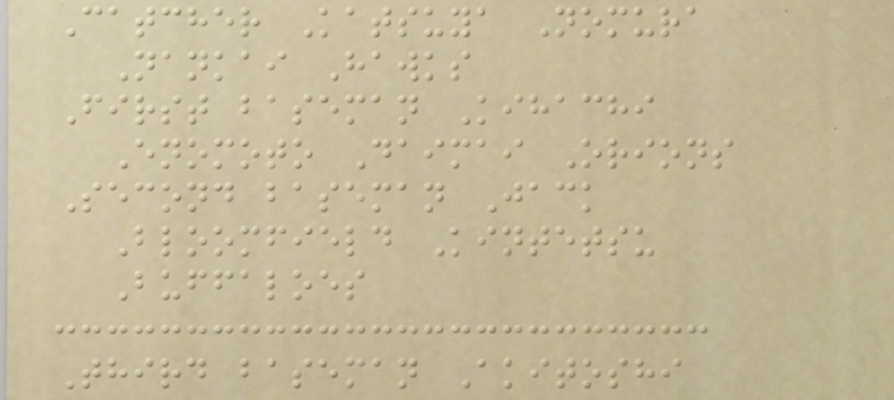Catcher Katsuya Nomura
Nankai Hawks
First baseman Kihachi
Enomoto Daimai Orions
Second baseman Jack
Bloomfield Kintetsu
Buffaloes
Third baseman Akitoshi
